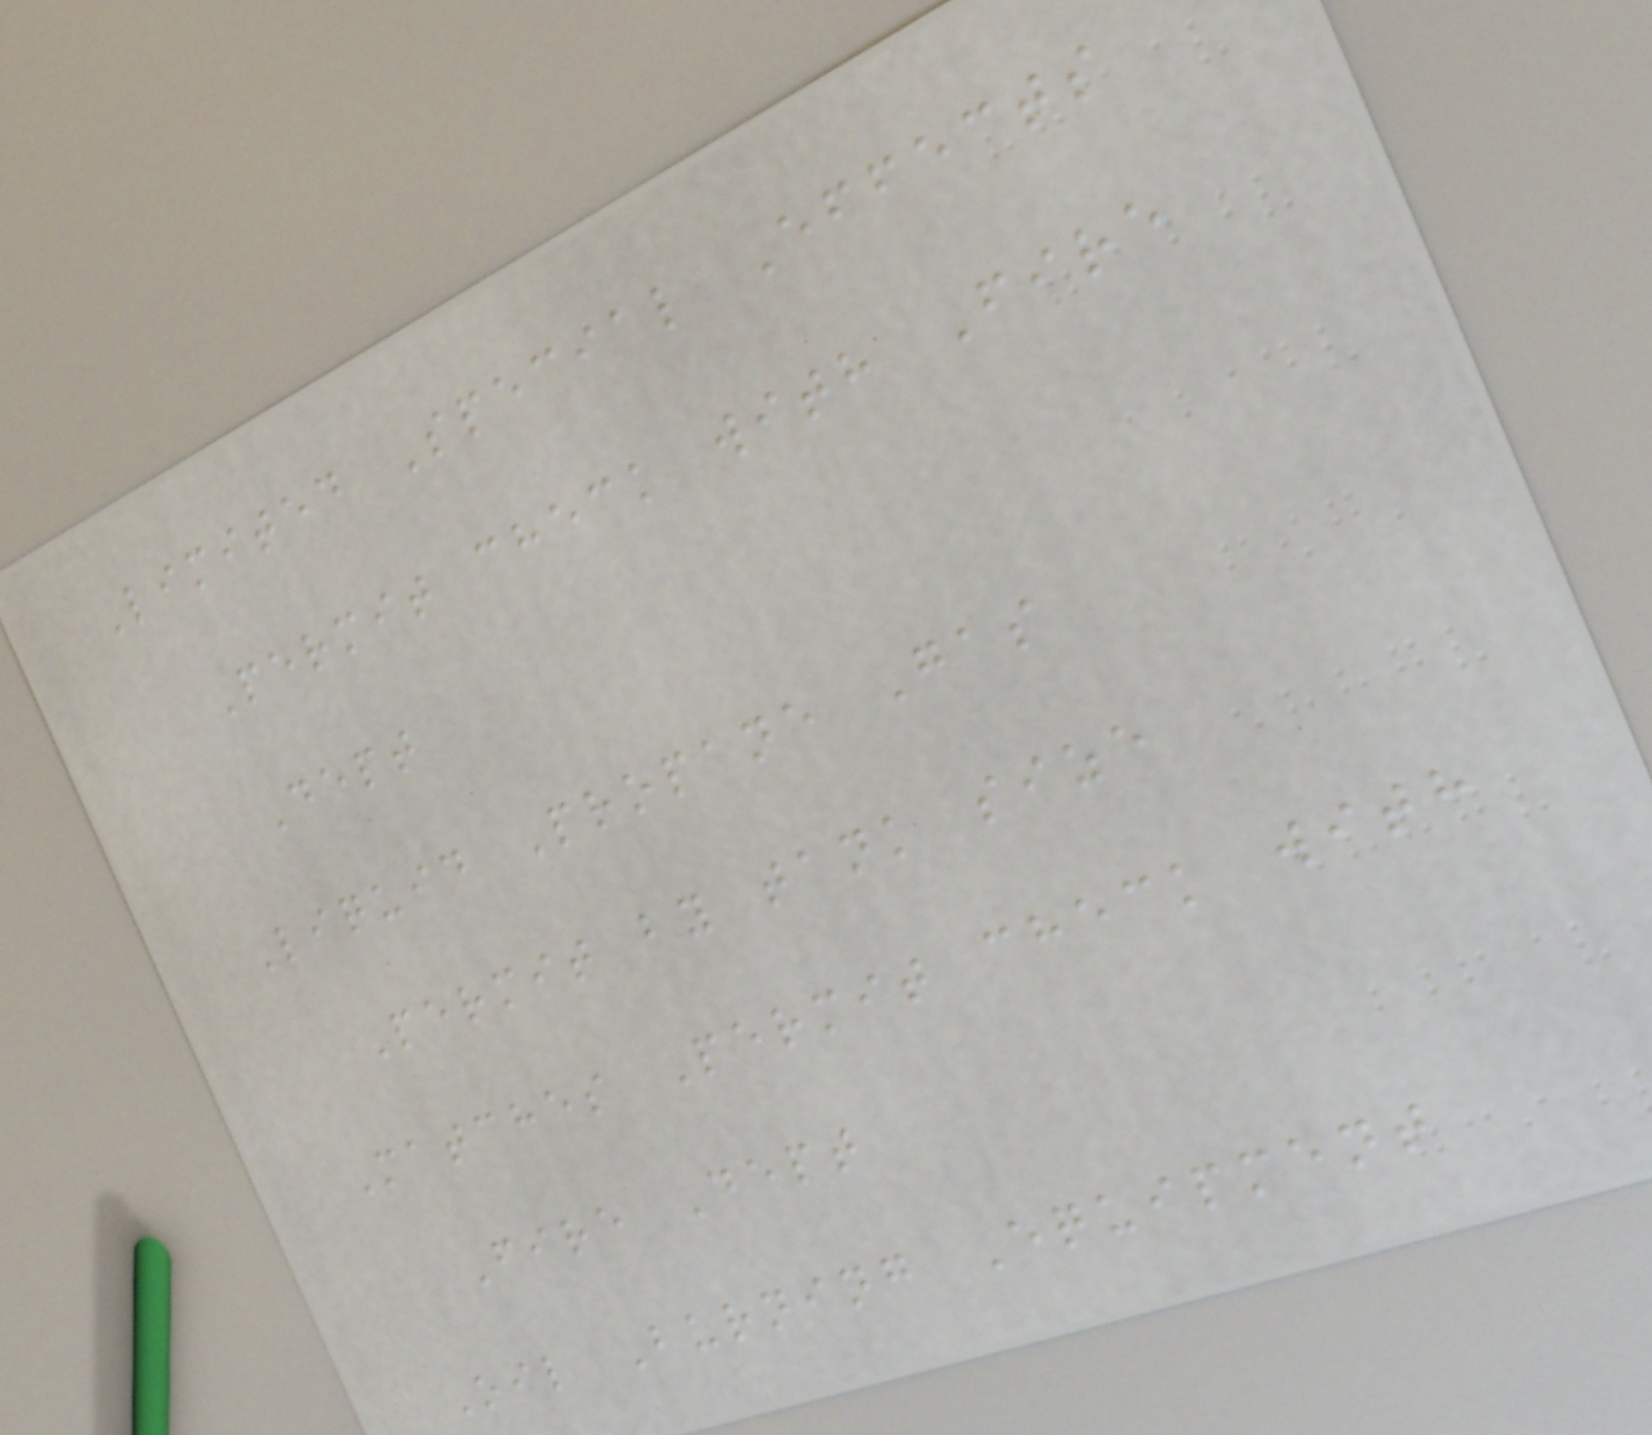Limited Special Effects
Permit check with Fire
Dept
Liquid Propane Gas
Permit by tank size
Matches Permit check with
Fire Dept
Oil Burning Equipment
